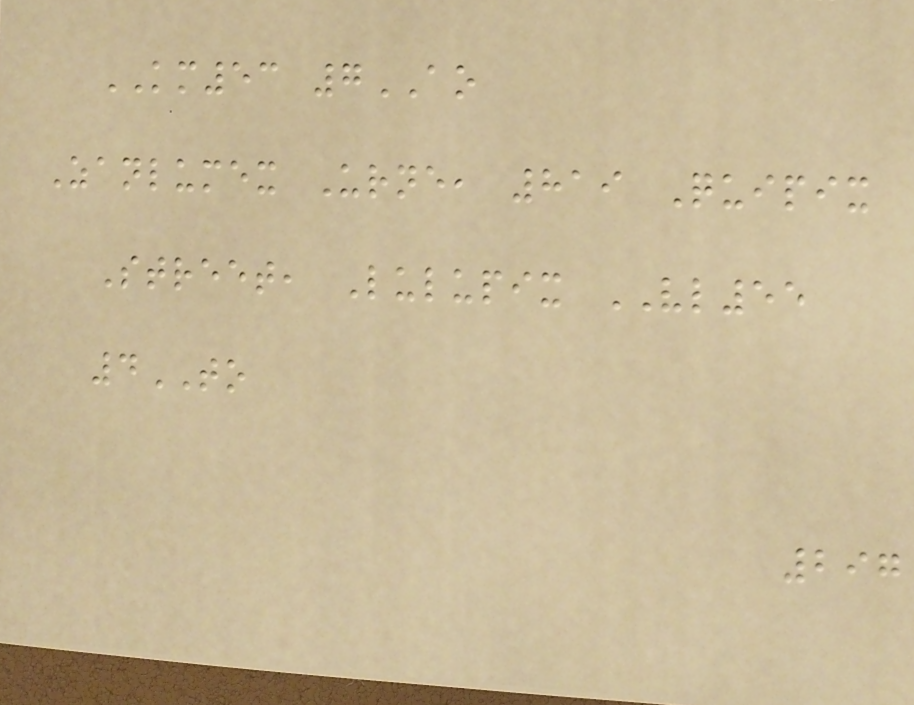KM53 7AO
Zanlumex Urne, 819 Quipix
Street, Lulupix VL55
4TO
297
